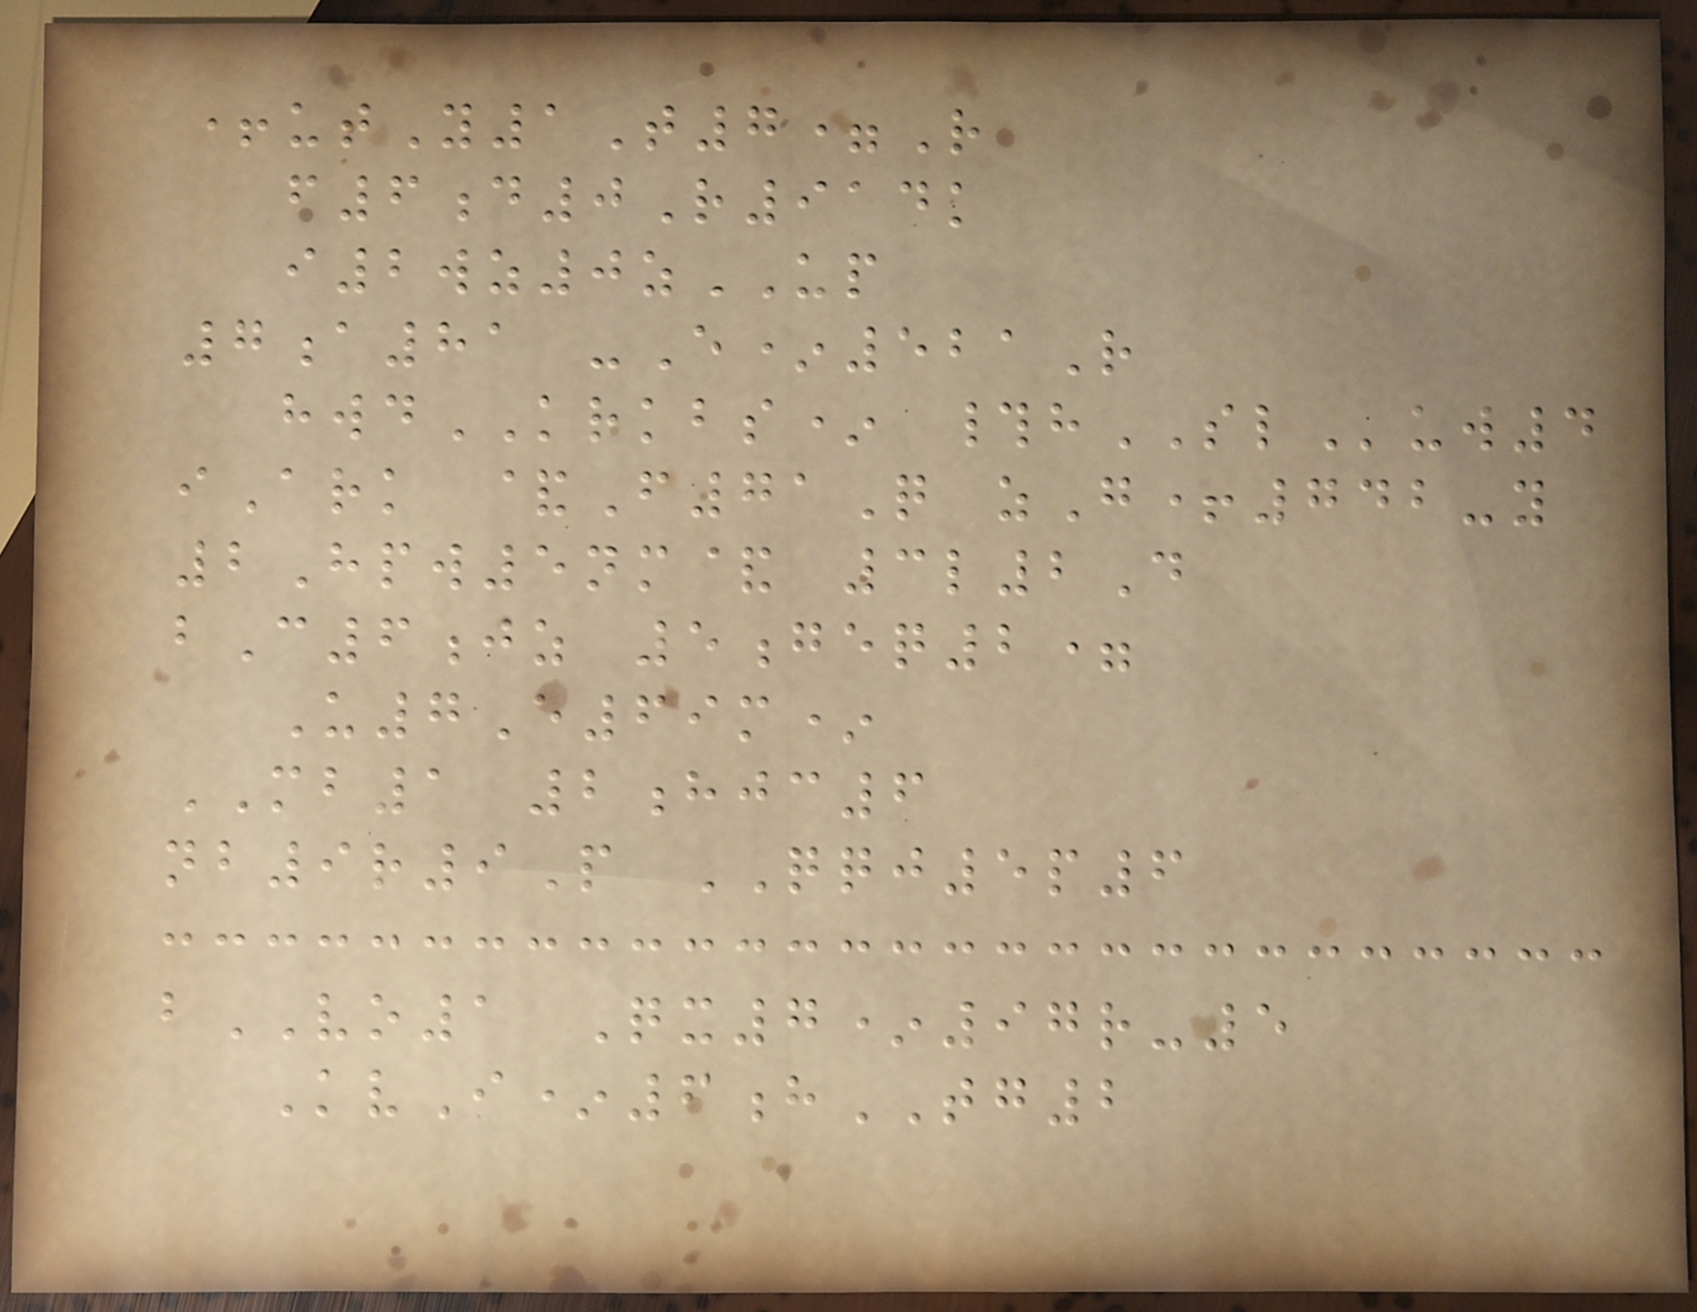+utY1T7=R
f6d0R914k
i2wz0zUP
7a81 -E*521R
hwdKRKBS* #hSLuw4
iArk &F71Q zG+742-y
2Hpw5nm& 3l2D
bC6jz 5geq2=
U7E69m*
MB1 2hjc6
nb9r9P QQJ5p6
bVO1 Qx7*97r-5
KvI*6hTG2
